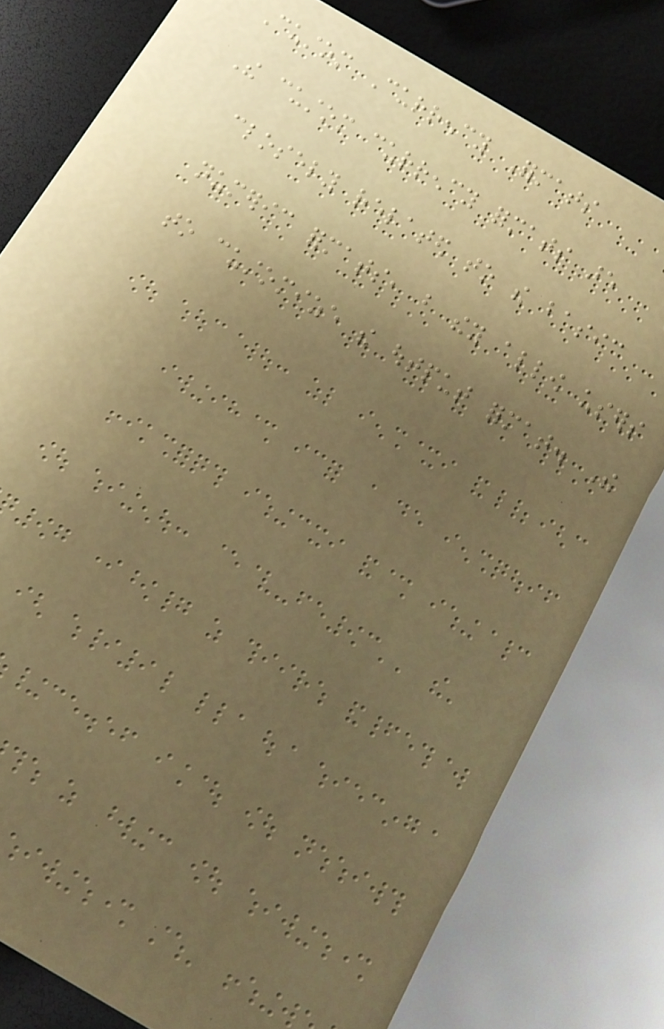Custom Currency Formats
The custom currency formats are
closely related to the basic
numeric formats, but they allow users
to customize the output format. The
